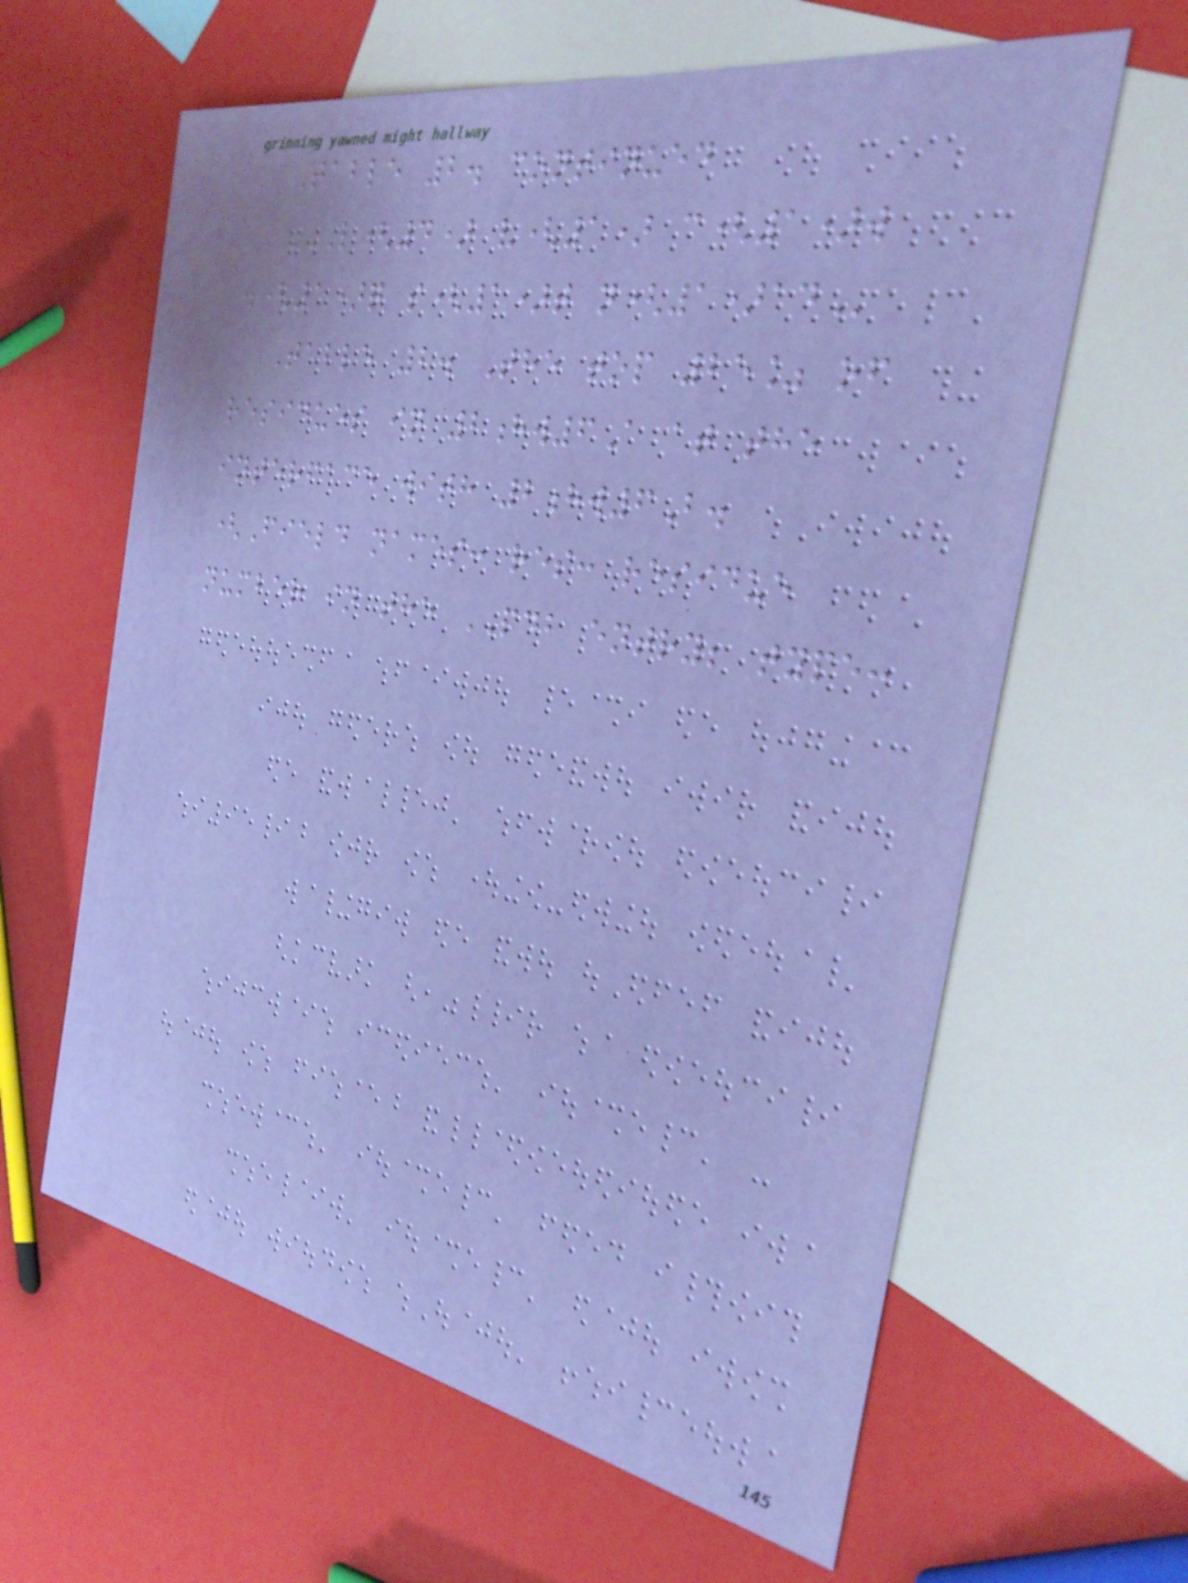Table 2. continued
L(4) V(1) C(1)W
.(1)Q S(1)T N(1)AD
Table 2. The top 25% of
residues in 2hw6A at the
interface with 2hw6B.
(Field names: res: residue
number in the PDB entry; type:
